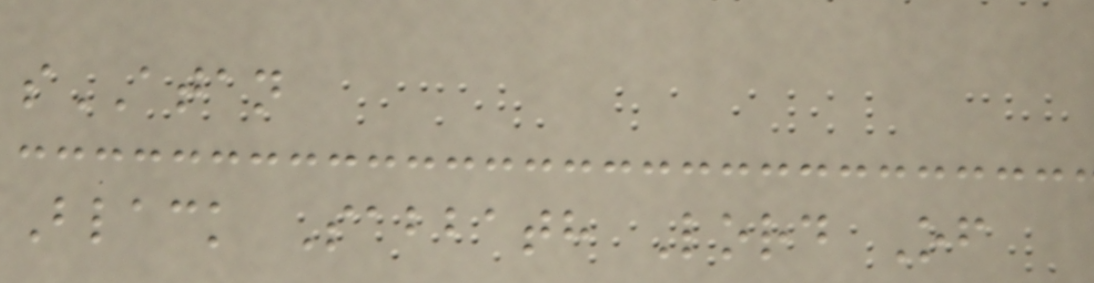sATAN
Black Sabbath Lord Of
